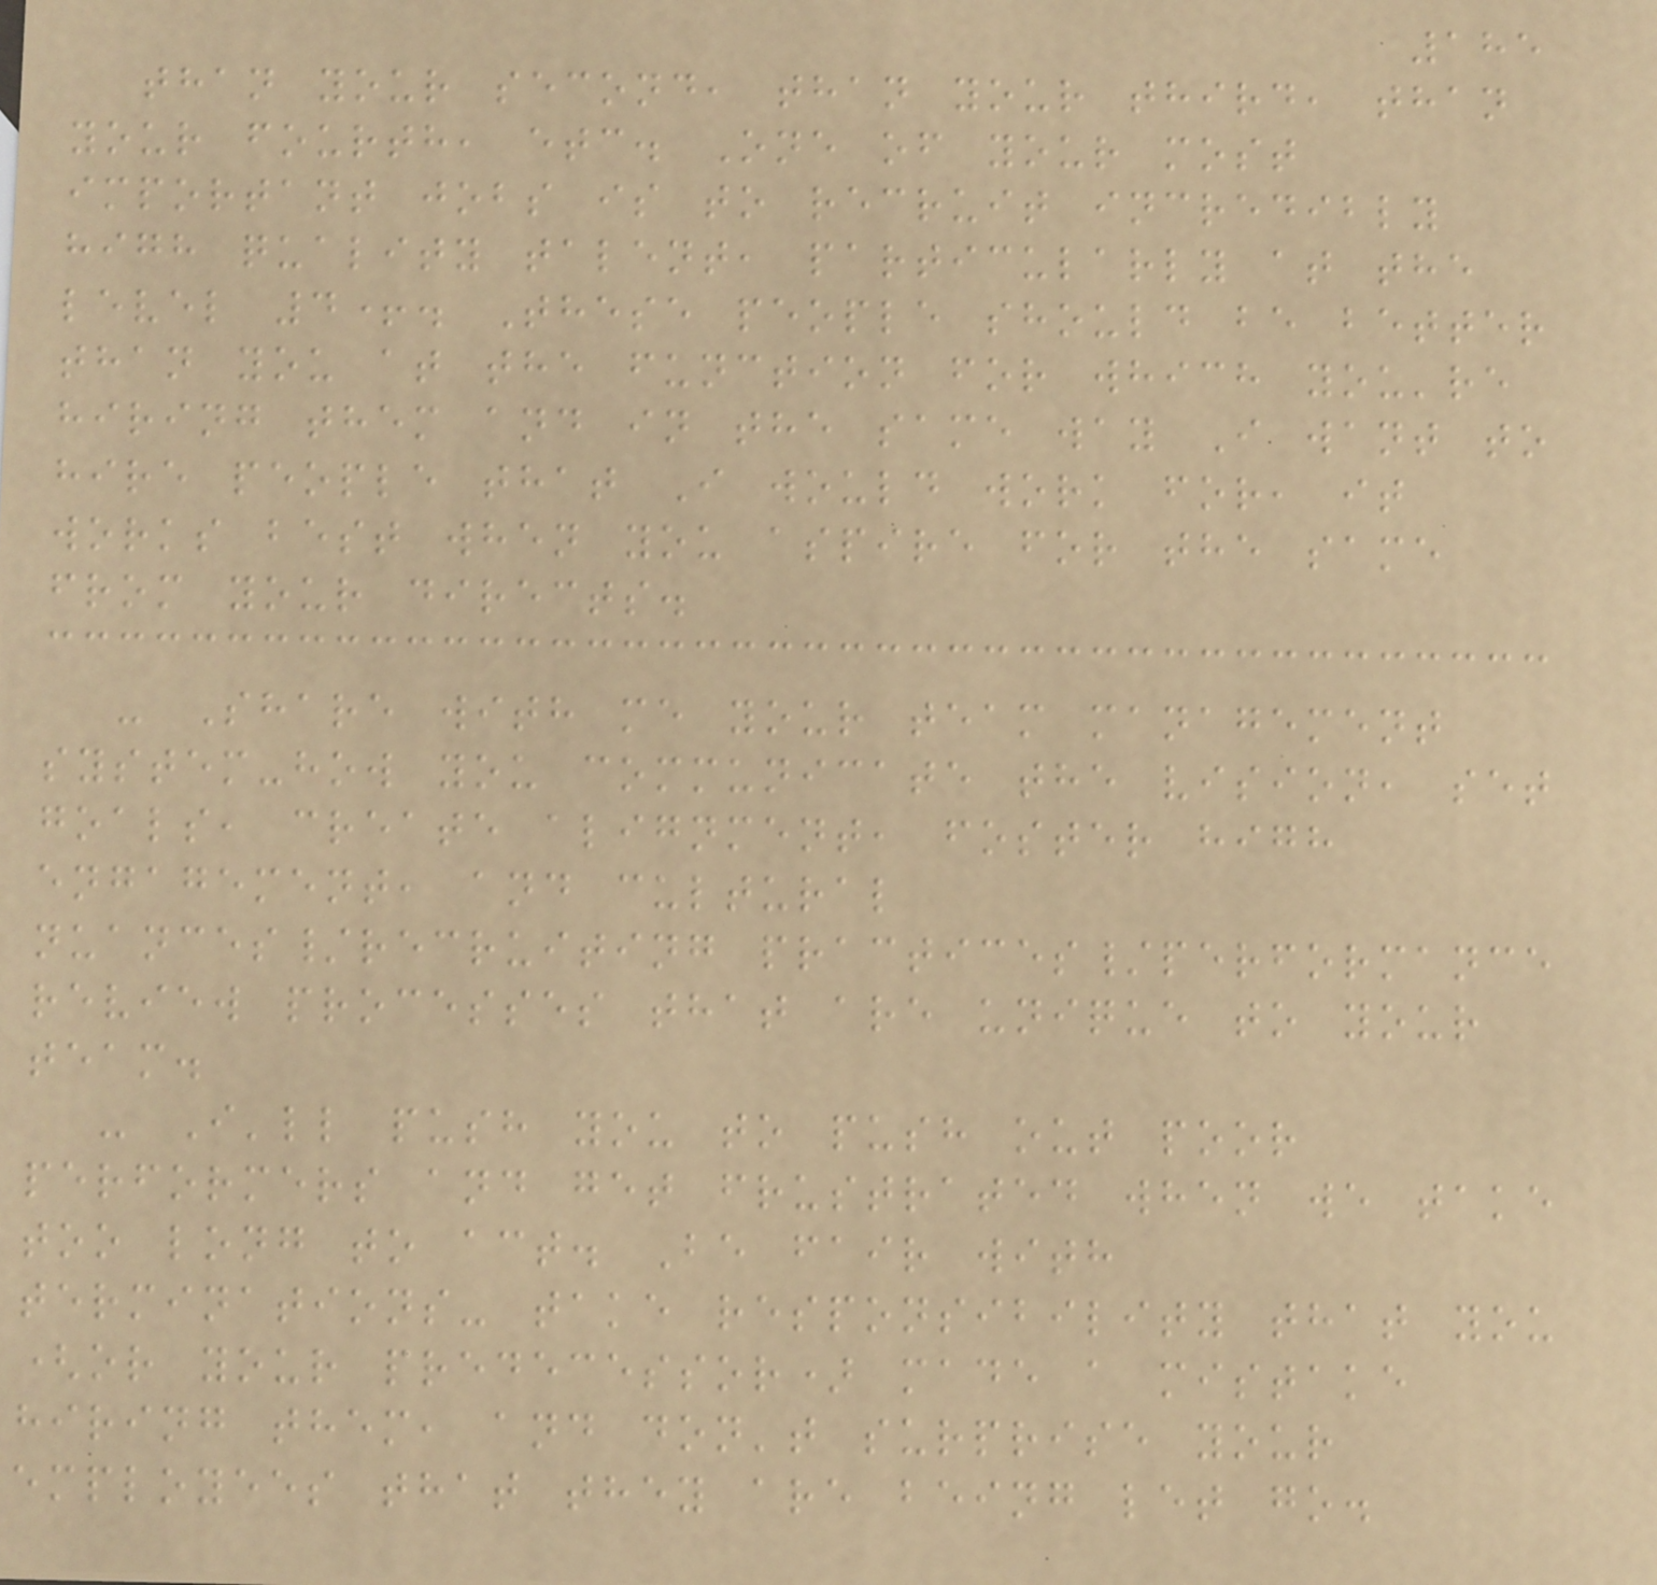185
than your second, than your third, than
your fourth, etc. One of your most
important jobs is to recruit incredibly
high quality talent, particularly at the
level 4+. These people should be better
than you at the function for which you're
hiring them and in the same way I want to
hire people that I would work for, it
works best when you aspire for the same
from your directs.
- Share with me your team management
system-how you communicate the vision, set
goals, create alignment, foster high
engagement, and cultural
nuances/recruiting practices/performance
review processes that are unique to your
team.
- I'll push you to push out poor
performers and get frustrated when we take
too long to act. Be fair with
terminations- take responsibility that you
(or your predecessor) made a mistake
hiring them, and don't surprise your
employees that they are being let go.
